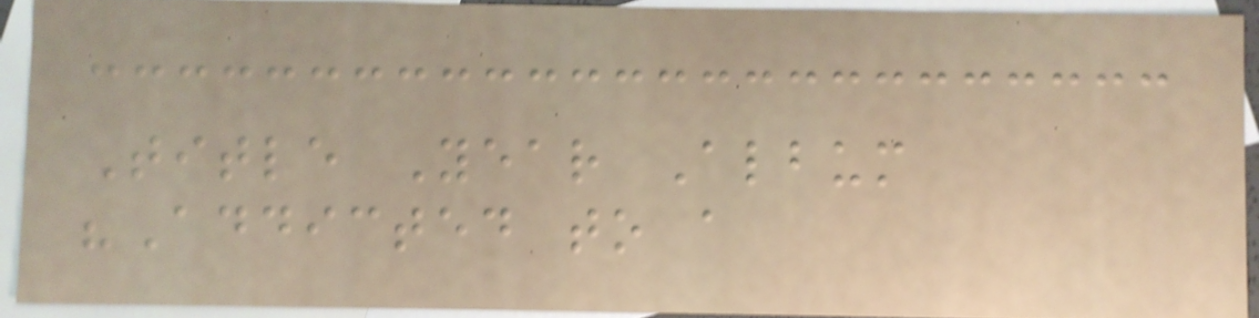Title Year Album
"Addicted to a
